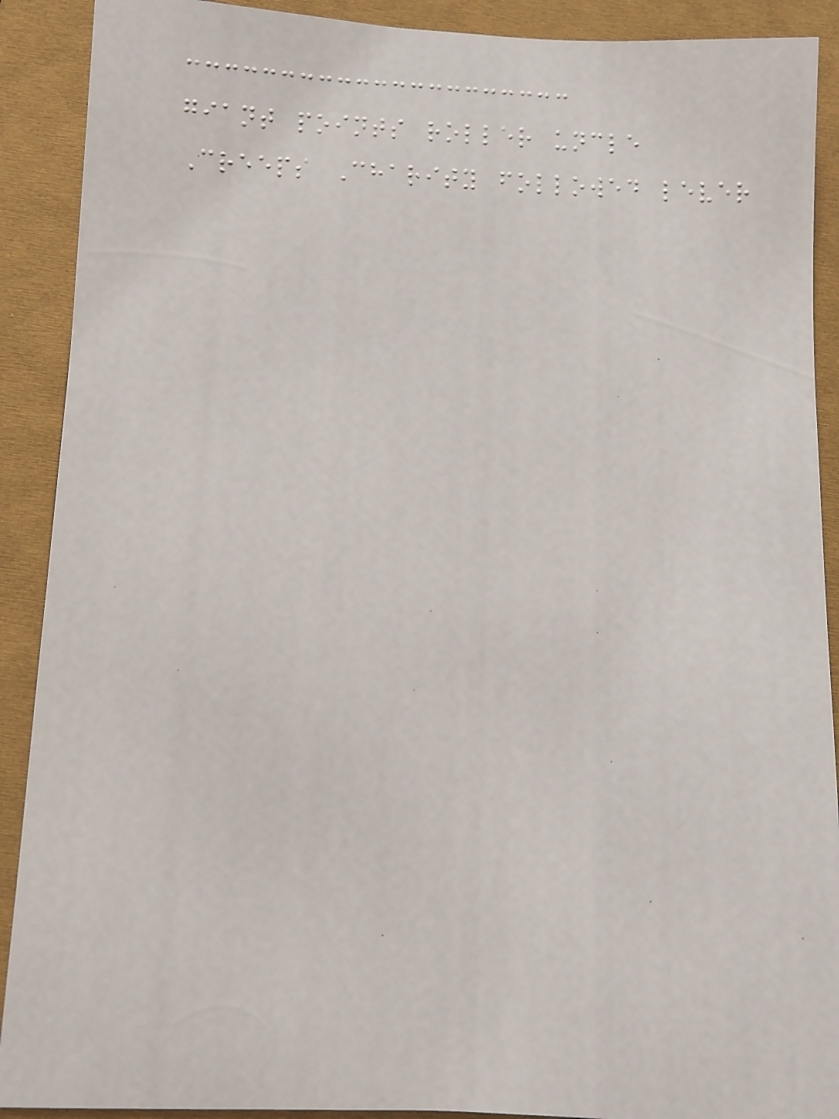giant points roller uncle
Creeps Charity followed lever
